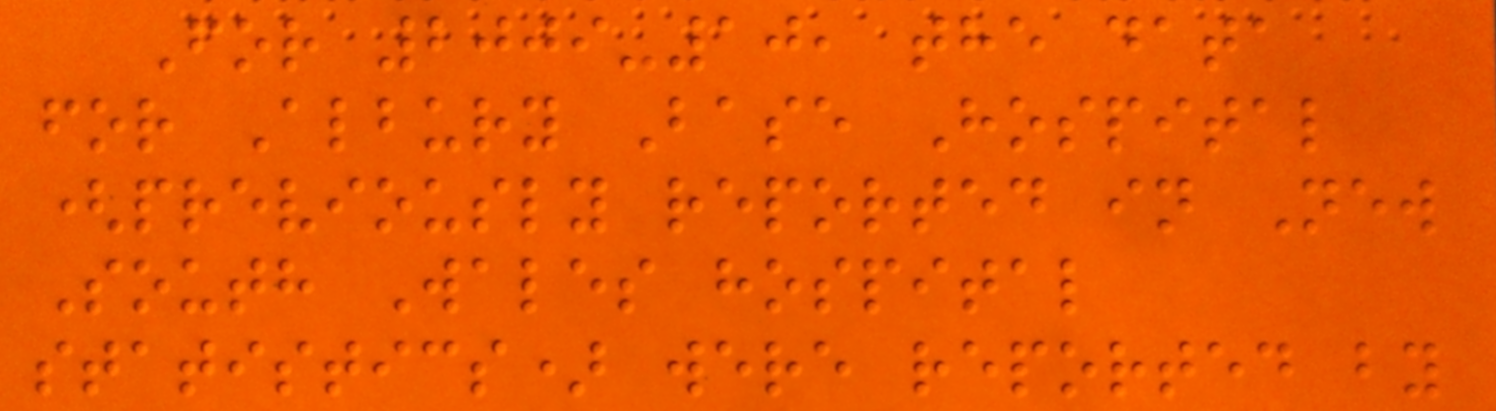For 2009-10, the data
for Albury Base Hospital
(previously reported in New
South Wales hospital
statistics) were reported by
